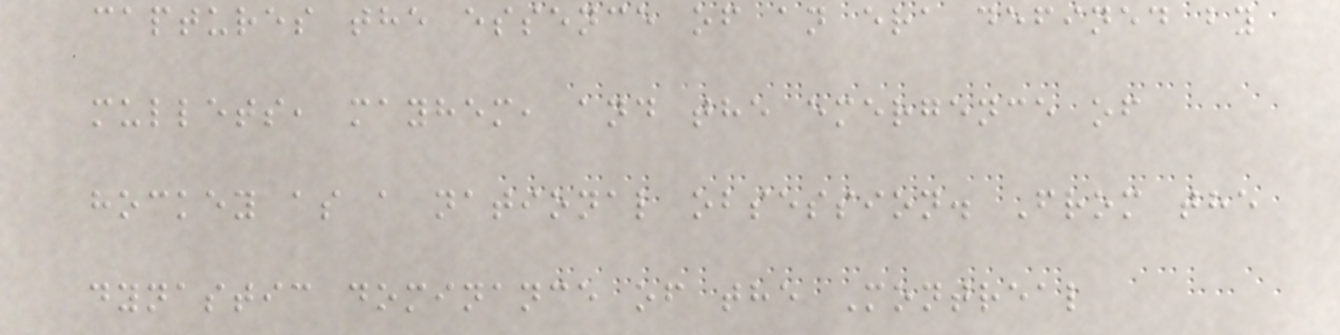captures the essence of an era defined by
mullets, mayhem, and the emergence of
hockey as a national obsession. From the
dynastic dominance of the Montreal
